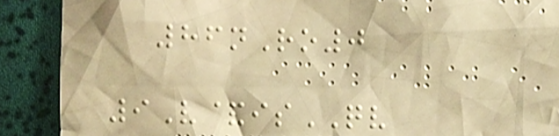86nRo0
9V&isQV
